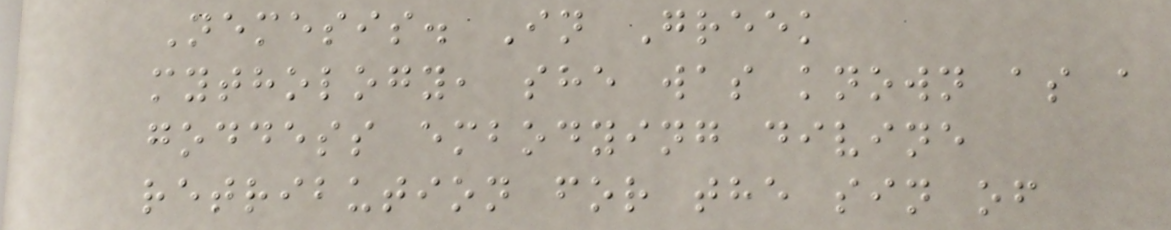Nemesis. In Greek
mythology, she was known as a
goddess embodying divine
retribution for the sin of
